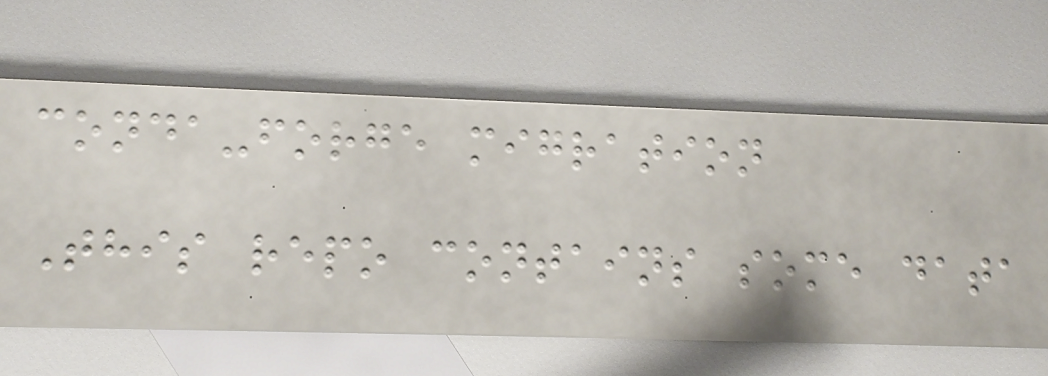conda-forge migration
This repo contains some data
